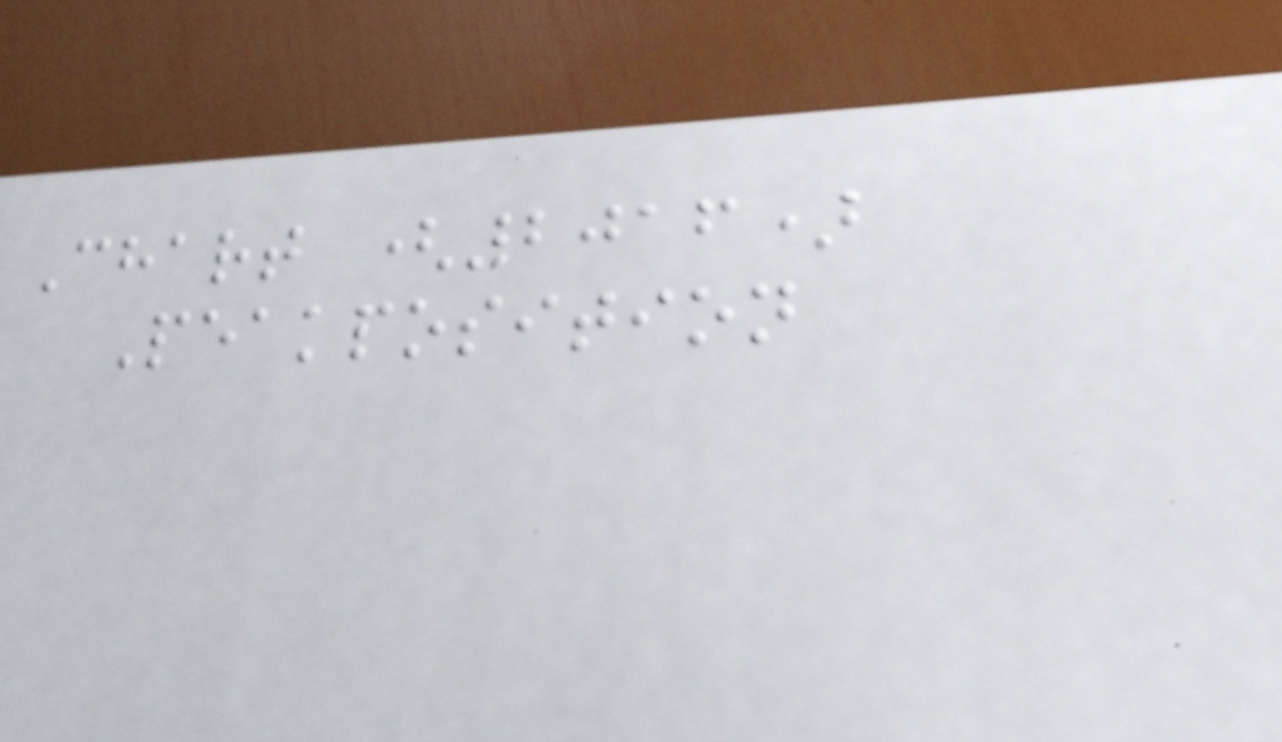Chart (2016)
Peakposition
